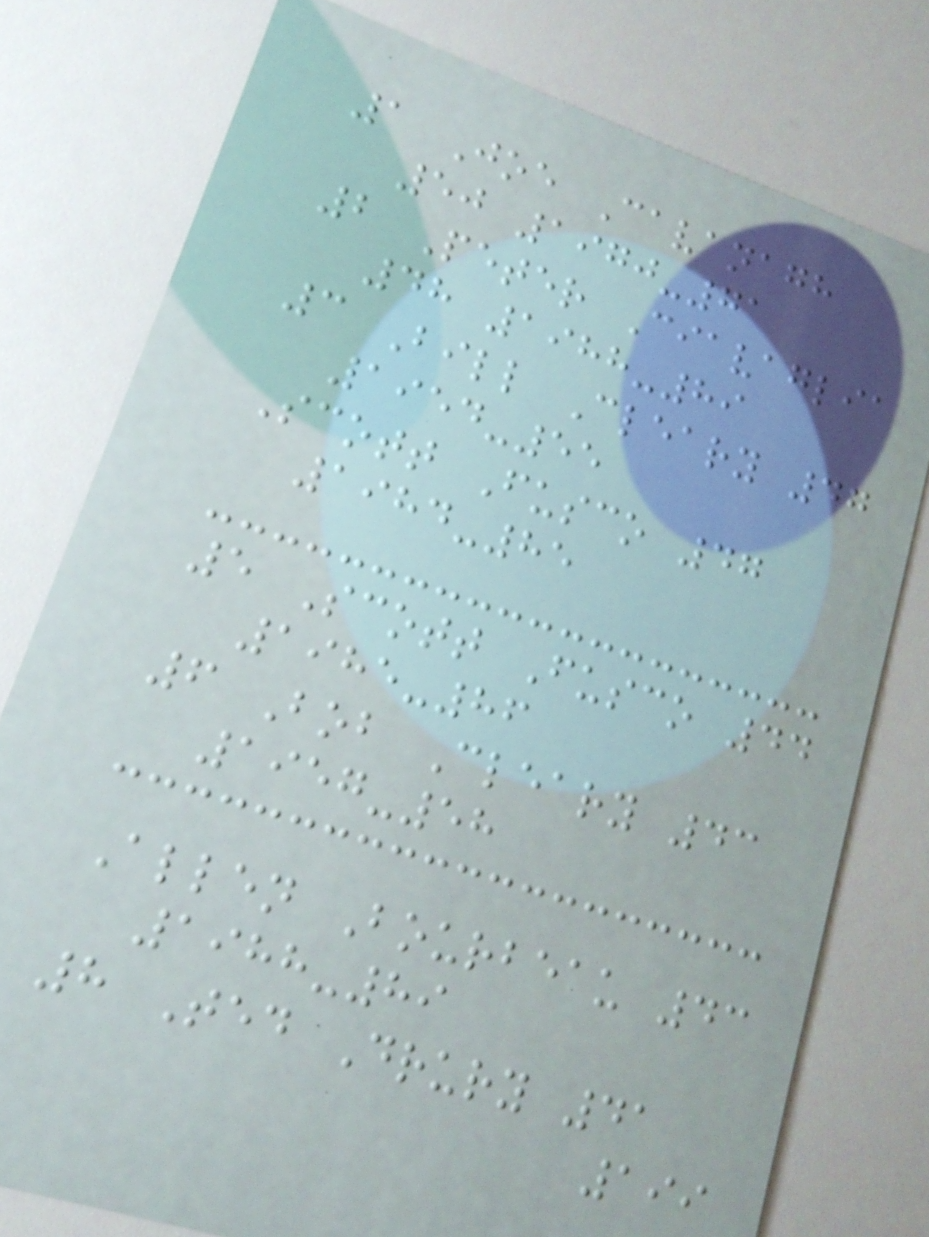1 Joe Cavanagh
50 1970-71
2 Peter Ciavaglia
48 1988-89
3 Bill Cleary 47
1954-55
Scott Fusco 47
1984-85
5 Scott Fusco 44
1985-86
6 Bob Cleary 43
1957-58
Allen Bourbeau 43
1988-89
8 Ted Drury 41
199
